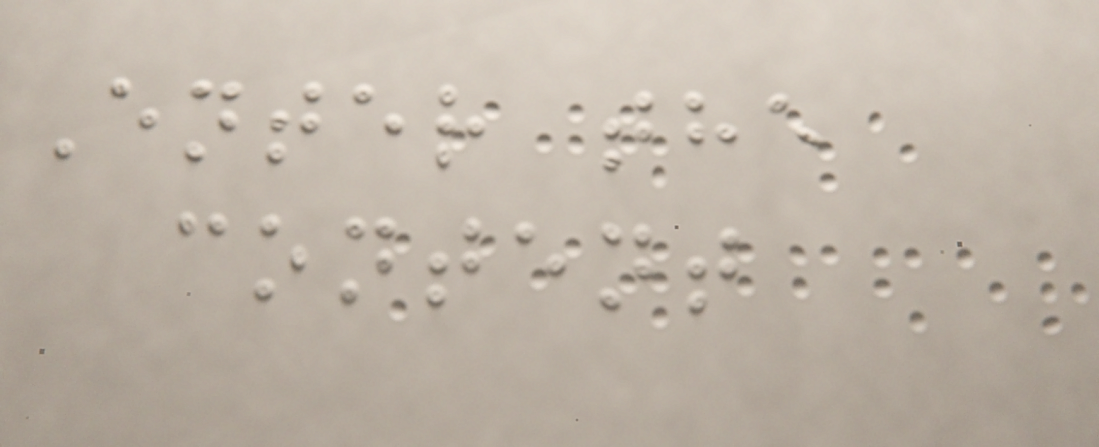Enter the
content
